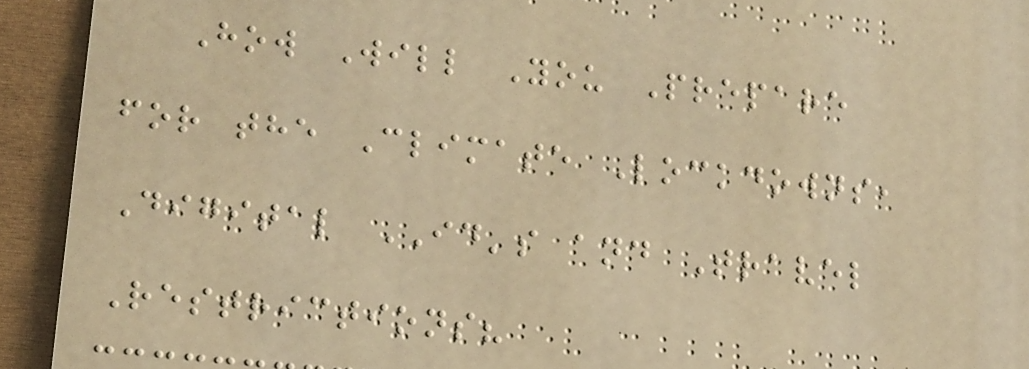How Will You Prepare
for the Climate Lockdowns,
Digital ID's and Travel
Restrictions?
